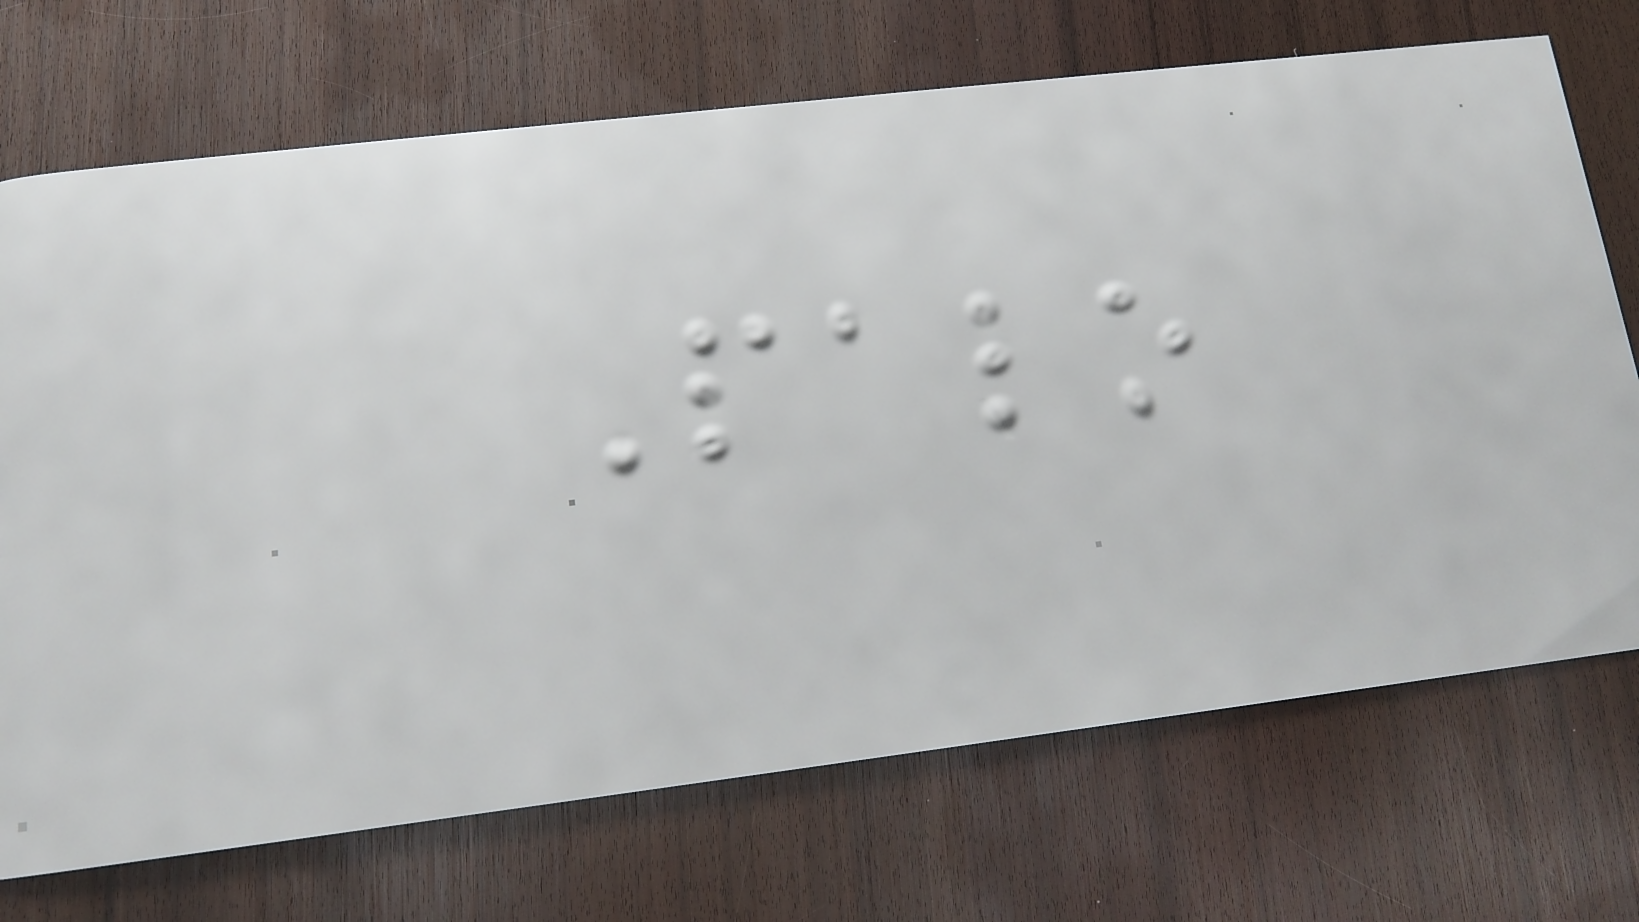Palo
